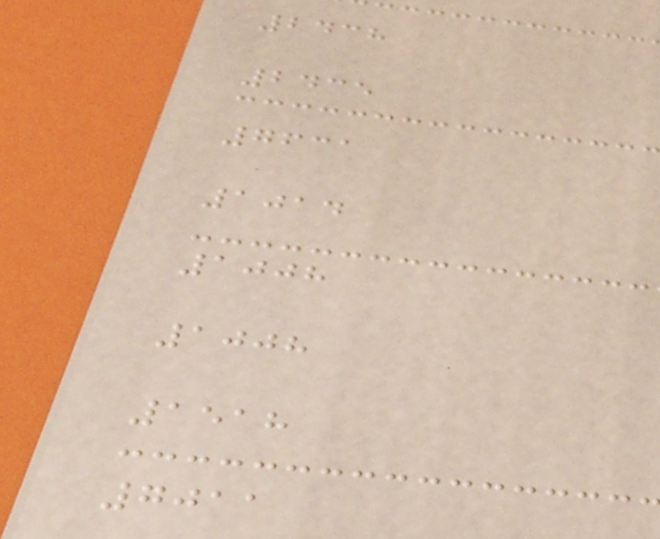2438
2435
7631
1014
1008
1008
1518
7011
